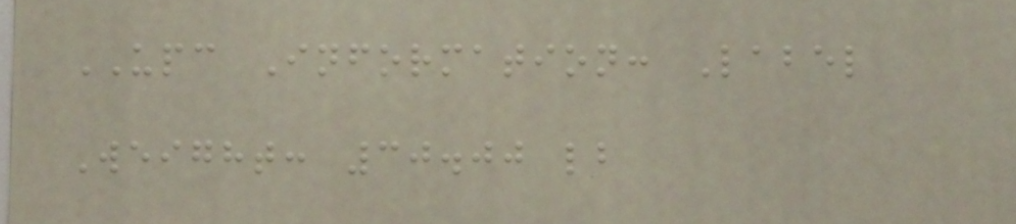UPC Information: Label
Weight: 30.00 lb
